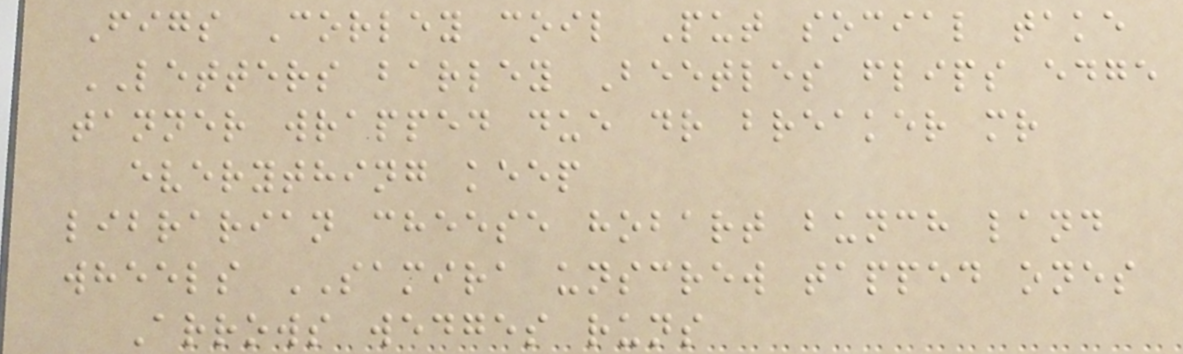Figs Corley coil Put social take
LETTERS barley Beetles flips edge
tanner wrapped due dr breaker mr
everything keep
librarian cheese hobart bunch land
wheels SAMIRA unscrew tapped ones
Arrows wedges runs
